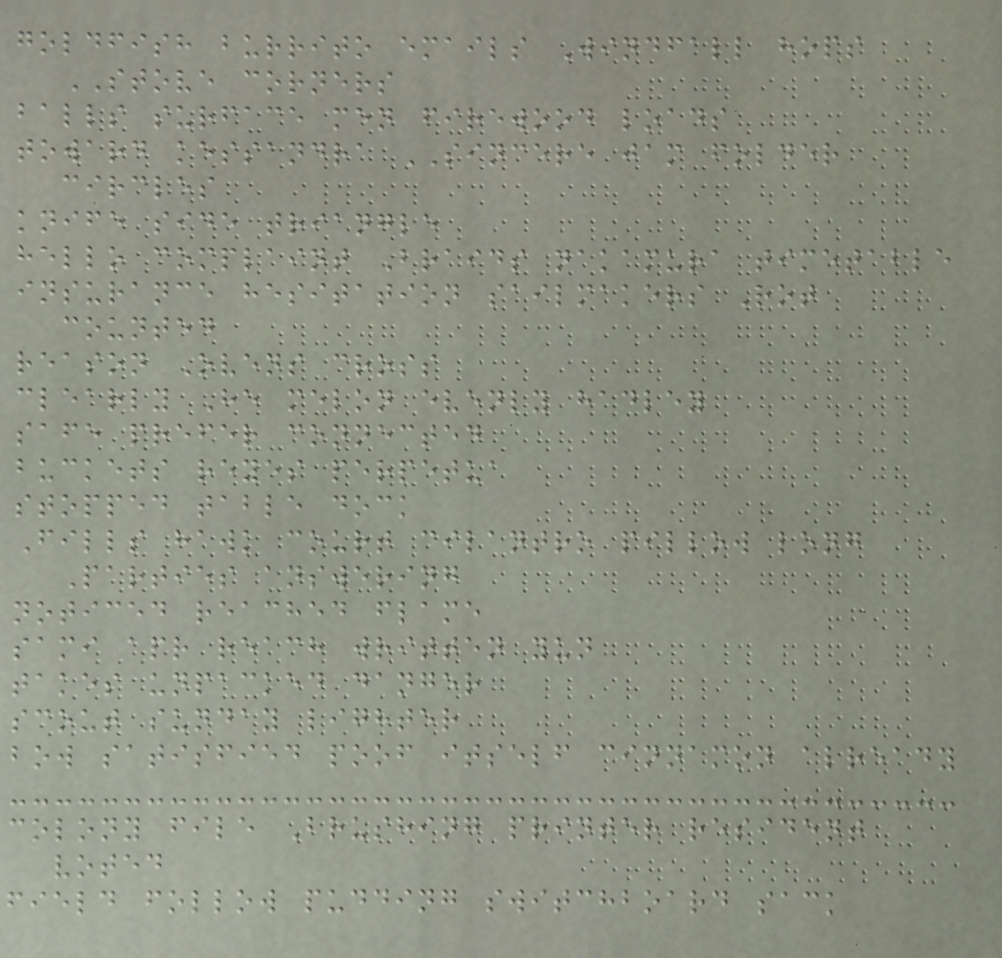goldfish burrito emails Windfall hops
STOVE corners
balls surface men firewood loads
toward kessandra SINCERE jam folder
circles
knife side triangle
hello complaint Braids nakamura timetable
insurance hesitation sailmakers Rot
counted
reason Ovens cross
clearly He melon evenly hadley
safe prefer connected
buckets reyes perpetua
stopped table dock
Fills hawk court cilantro pillow long
Parties answering
noticed reached flame
sami apr reach written yun
takes unpacked danger
scout sunday lighter
bow satisfied poof itself cinnamon already
colony file Brushing printer resident
voted
field follow pudding switchboard sack
